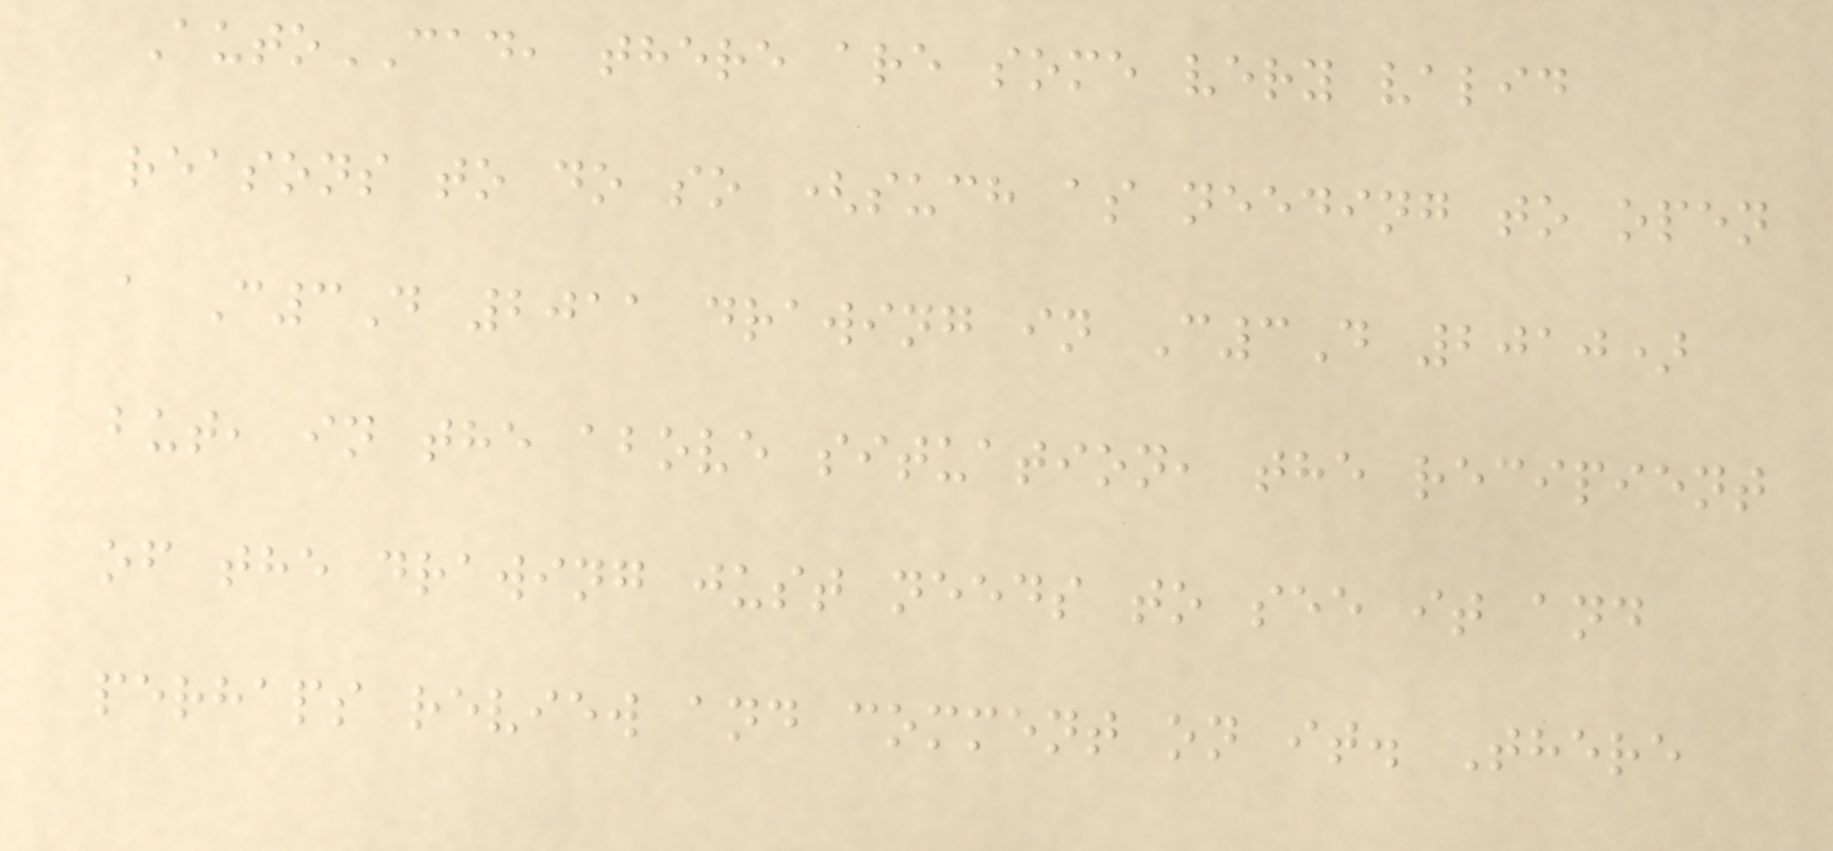AutoCAD, there are some very valid
reasons to do so (such as needing to open
a C3D 2011 drawing in C3D 2010)
but, in the above situation, the recipient
of the drawing just needs to see it and
perhaps review and comment on it. There
